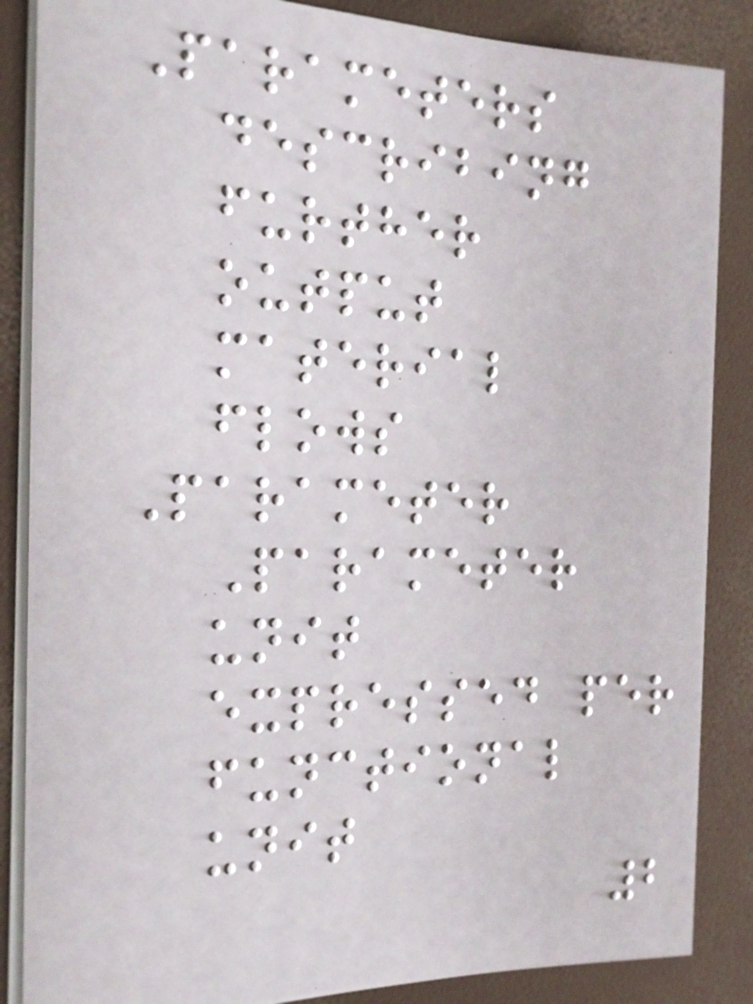Parameters
describing
further
output
material
flows
Parameter
Parameter
unit
expressed per
functional
unit
2
